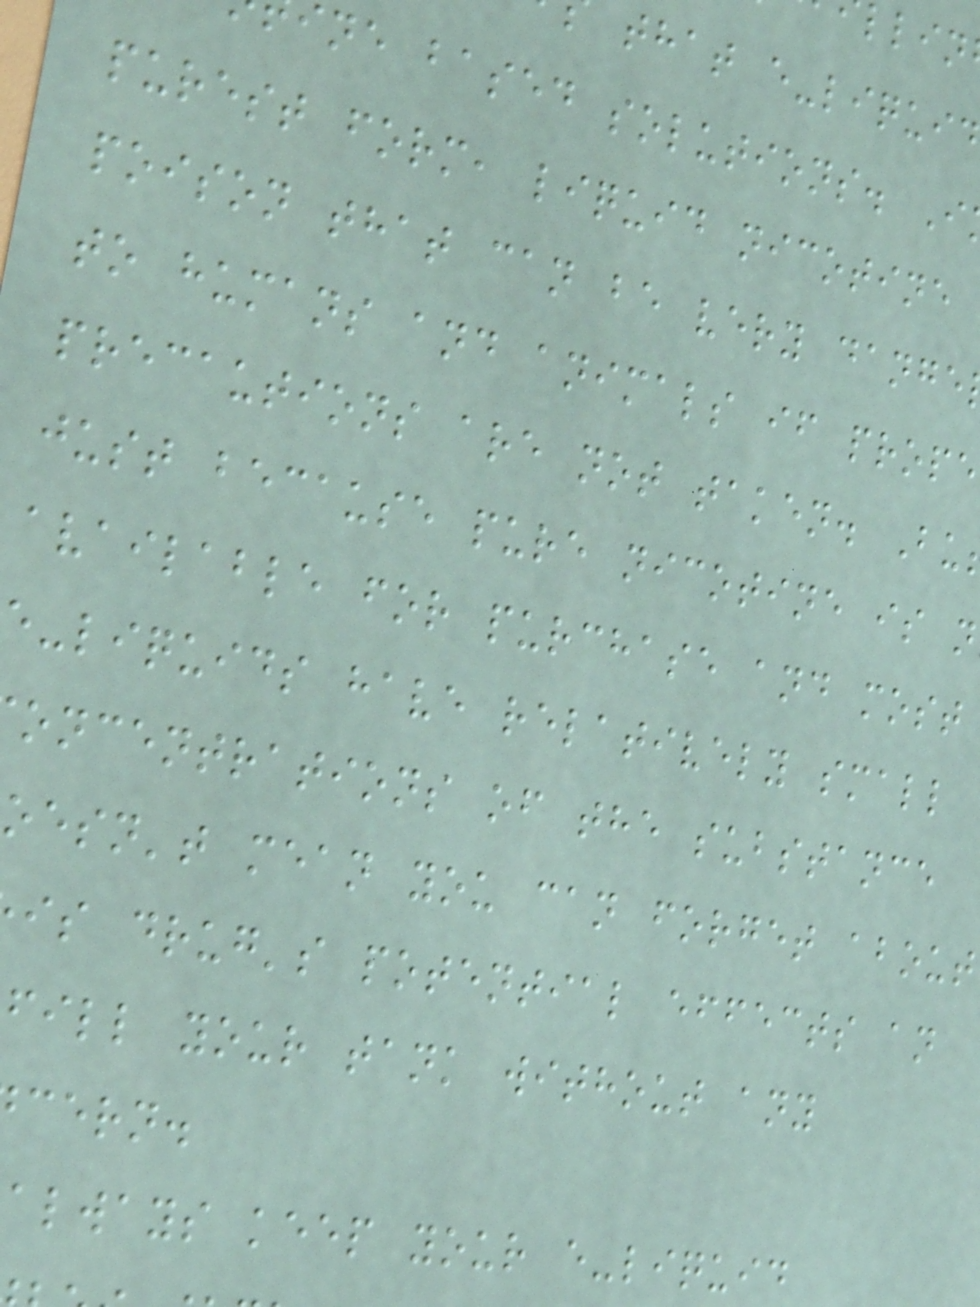that e-liquid
ne based solutions. I
purest form, liquid nicotine
poison that can be very dange
to humans and animals if prope
precautions are not taken. Bu
just because pure nicotine is n
available for purchase and most
e-liquids have relatively small
oncentrations of the substance
oesn't mean you can forget about
is drug's potential effects an
fill your tank without any
cern.
always keep your e-liquid
